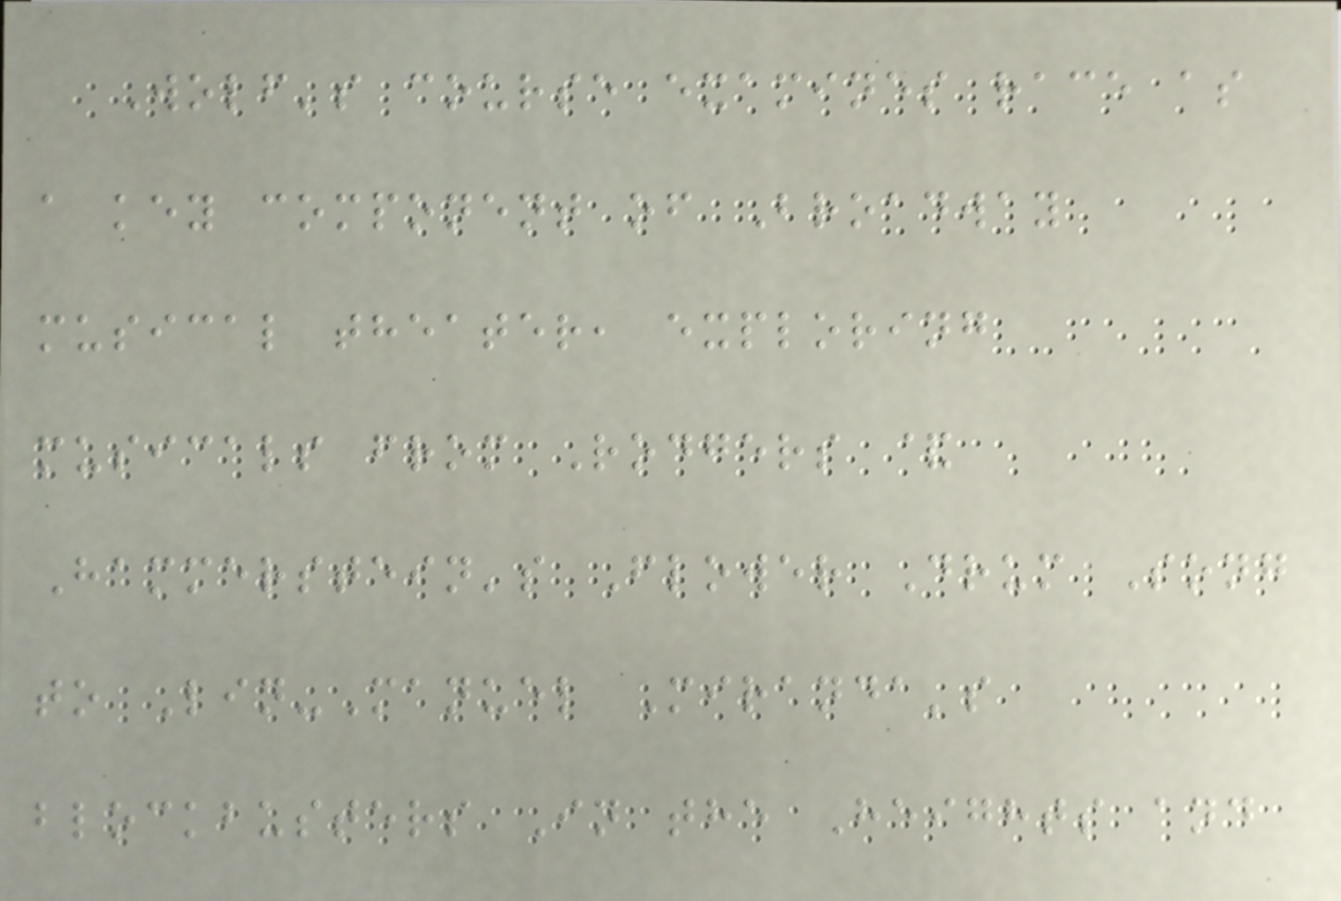Wolf's course examines race as
a key component of Broadway
musical theater, exploring
musicals from Rodgers &
Hammerstein's Flower Drum Song
to Lin-Manuel Miranda's
blockbusters In the Heights and
